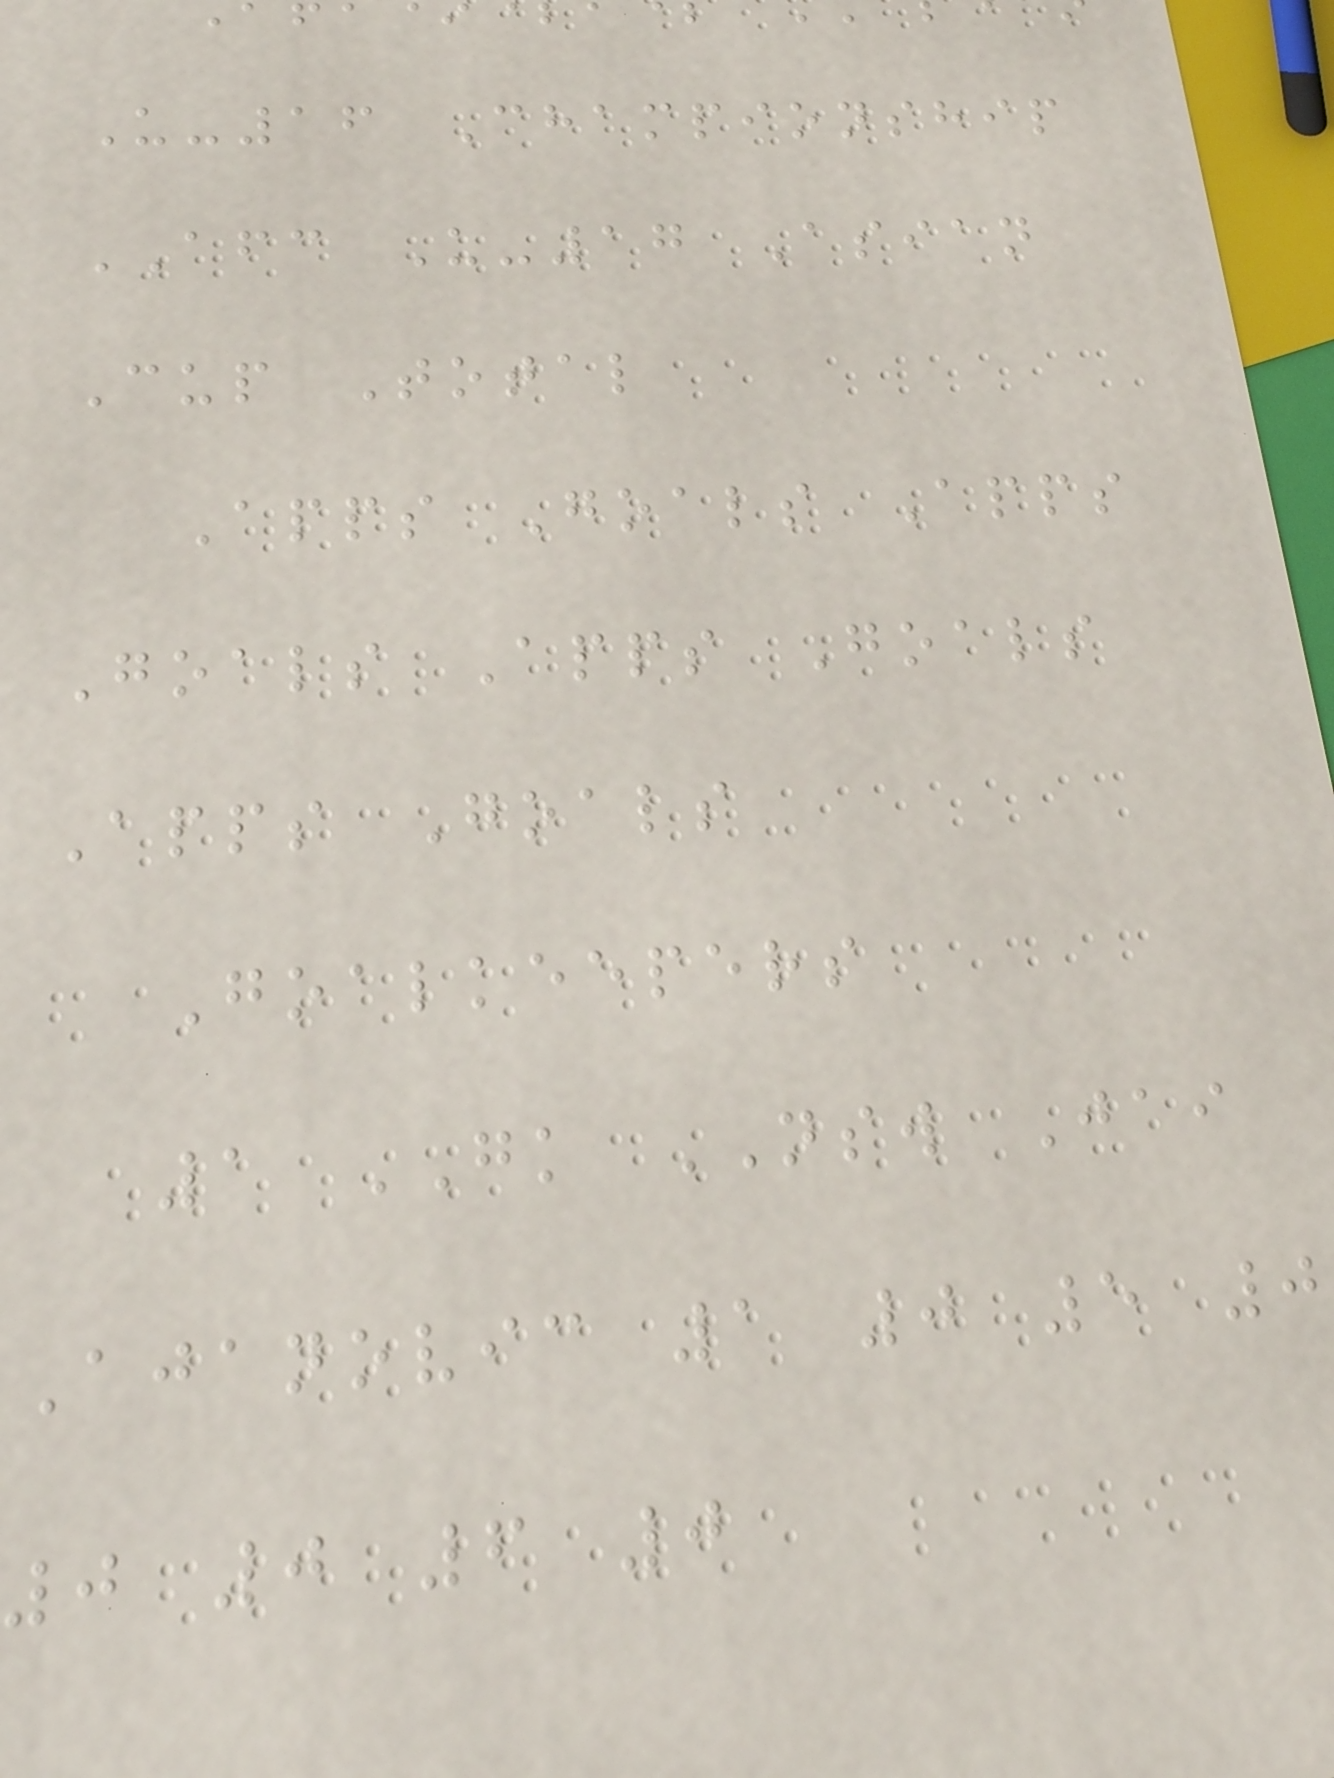U-16 Championship
AFC U-17 Asian
Cup Total
Apps Goals Apps
Goals Apps Goals
Apps Goals
Goalkeepers
1 GK NSW Jai
Ajanovic 1 0 5 0
0 0 6 0
